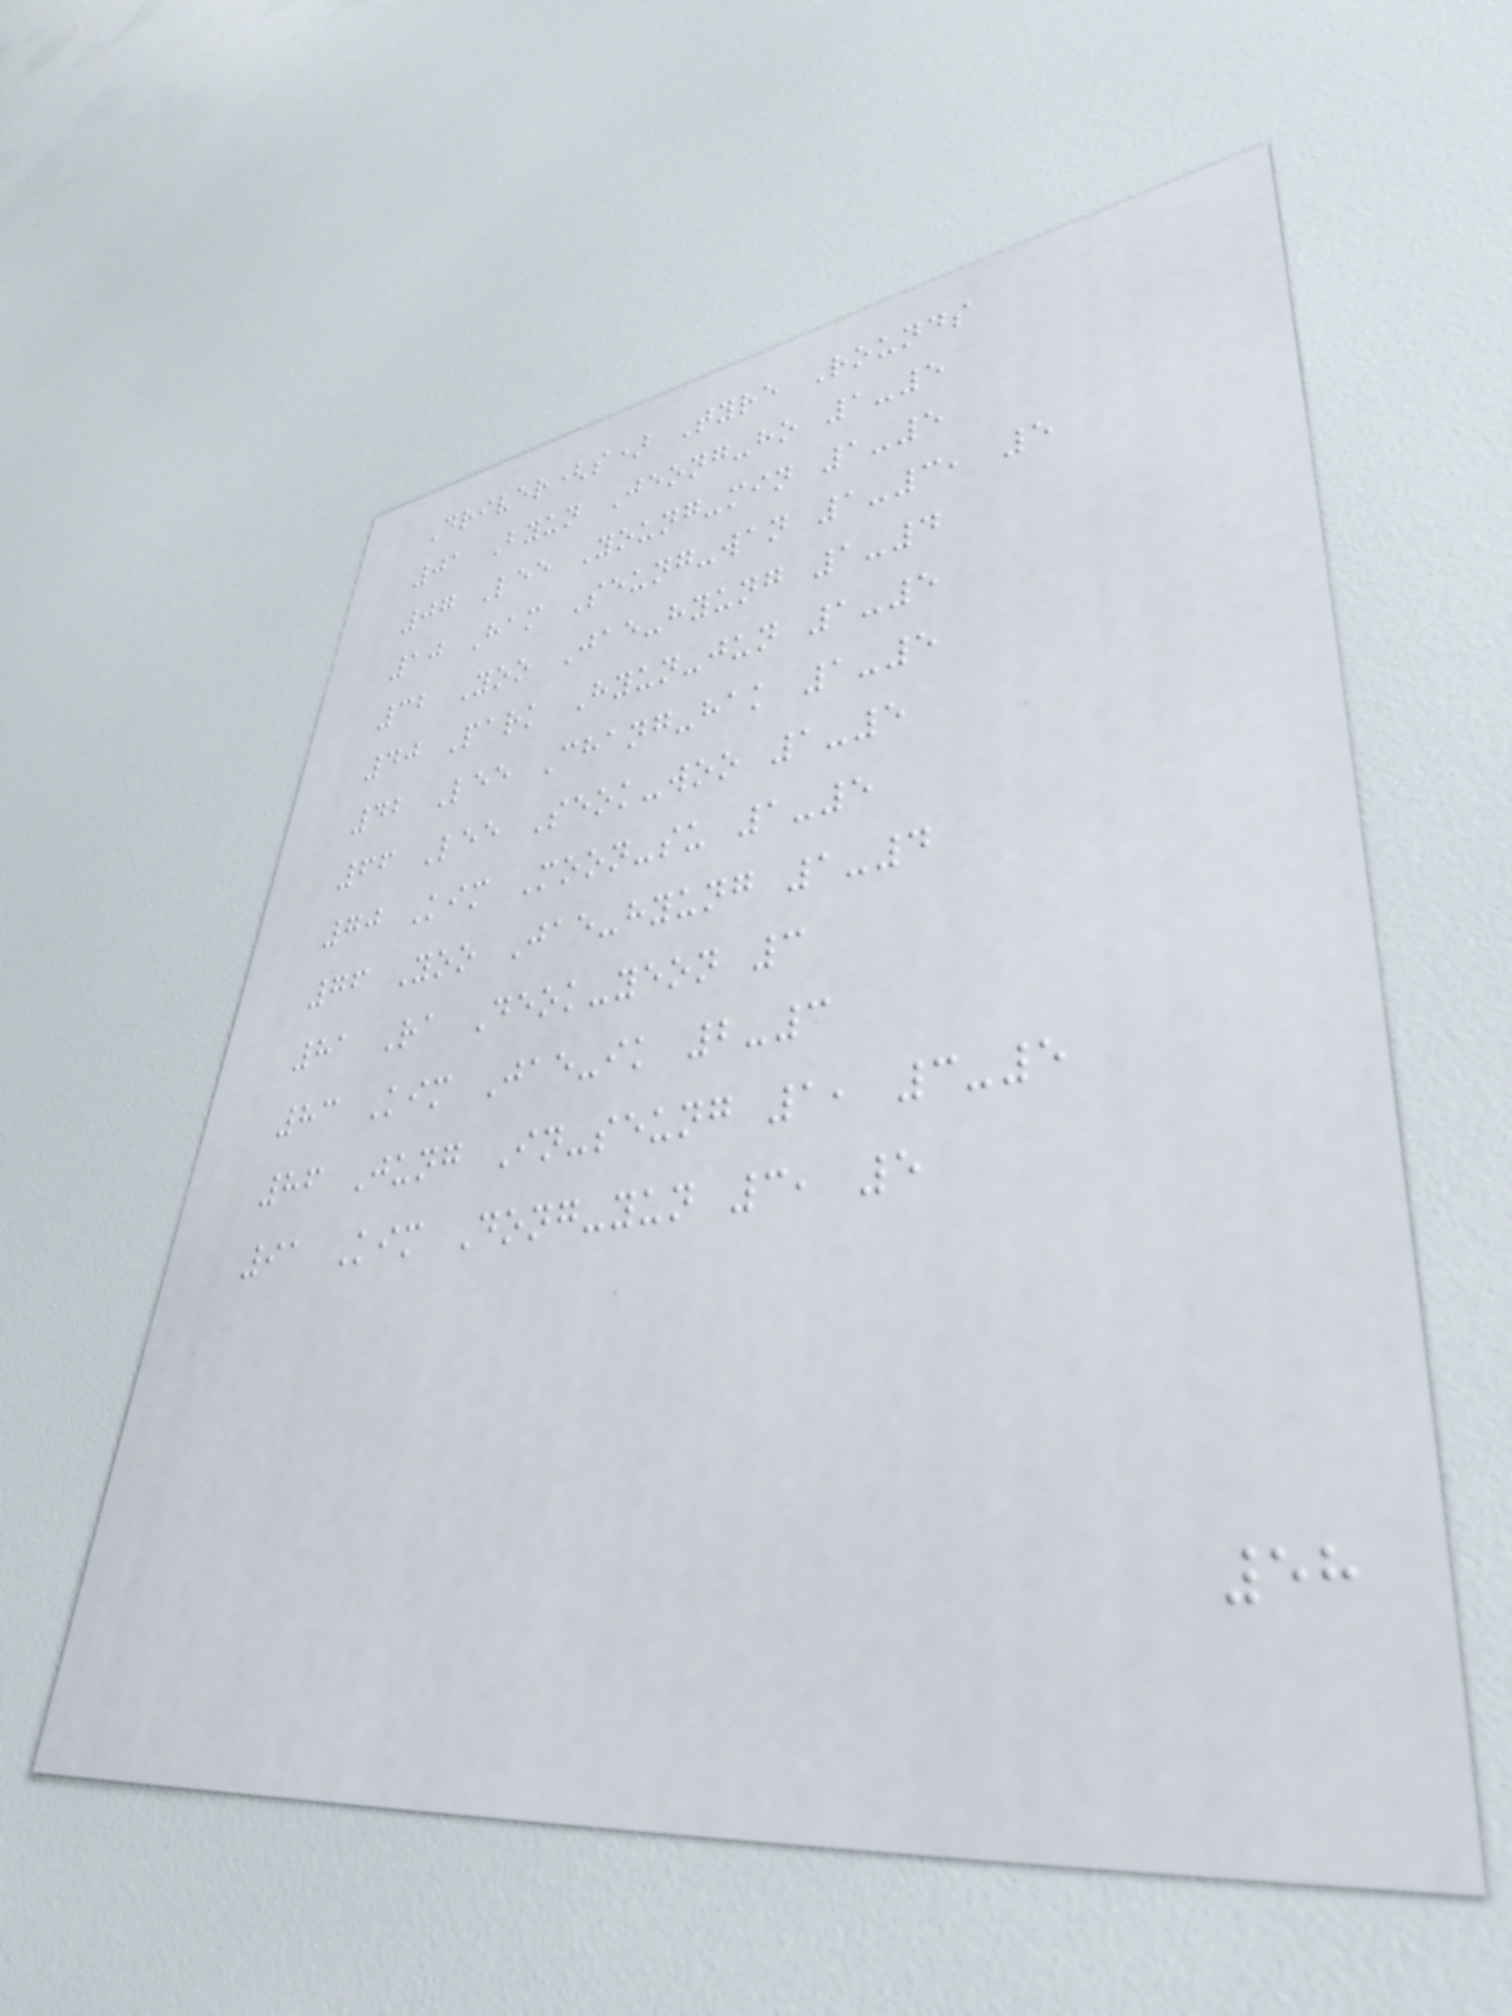Driver(s) Tyre Rounds
01 Byun Jeong-ho 1-5
07 Lee Young-min 1-5
10 Ham Seung-wan 1-3, 5
32 Yoo Jae-hyung 1-4
40 Park Hyun-jun 1-5
42 Lee Chang-hak 1-5
66 Lee Seok-woo 1-5
70 Kim Moon-su 1-5
76 Yoo Jae-hyung 1-4
81 Ra Deok-yeon 3
83 Kim Jae-ik 2-3
86 Jung In-seung 1, 3-5
91 Kim Dong-yun 3, 5
58
